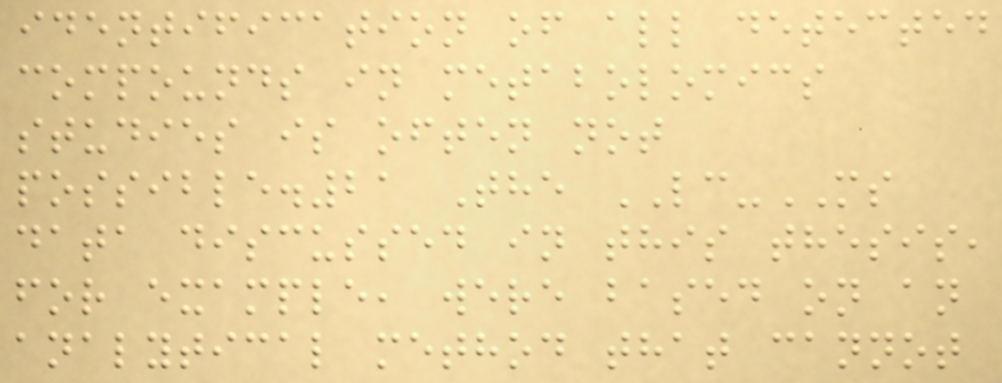identification of all detected
compounds in metabolomics
studies is often not
possible.21 The LC-MS
data discussed in this thesis,
for example, were based on an
analytical method that cannot
